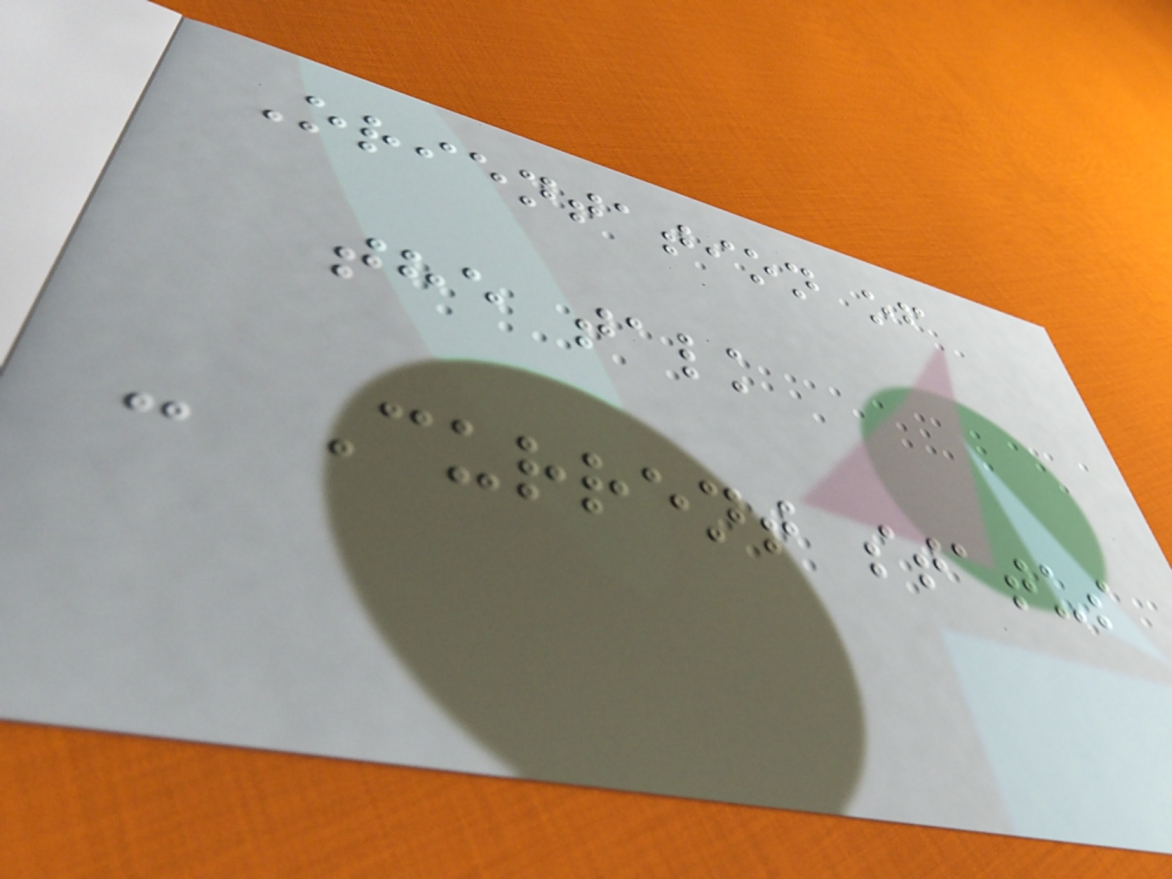Orientation of
the talk
- Current status
